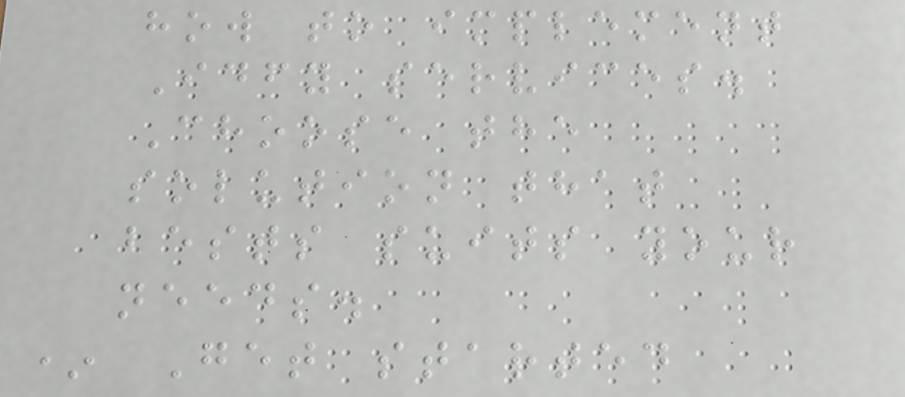how to implement
Idfy services.
Choose the
solution that
bests suits your
needs.
* Get started
